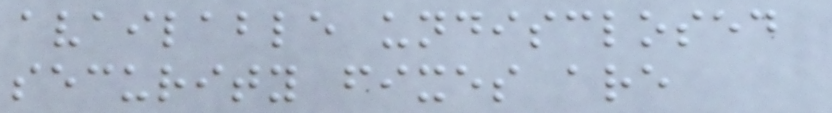available undisclosed
security fixes are
